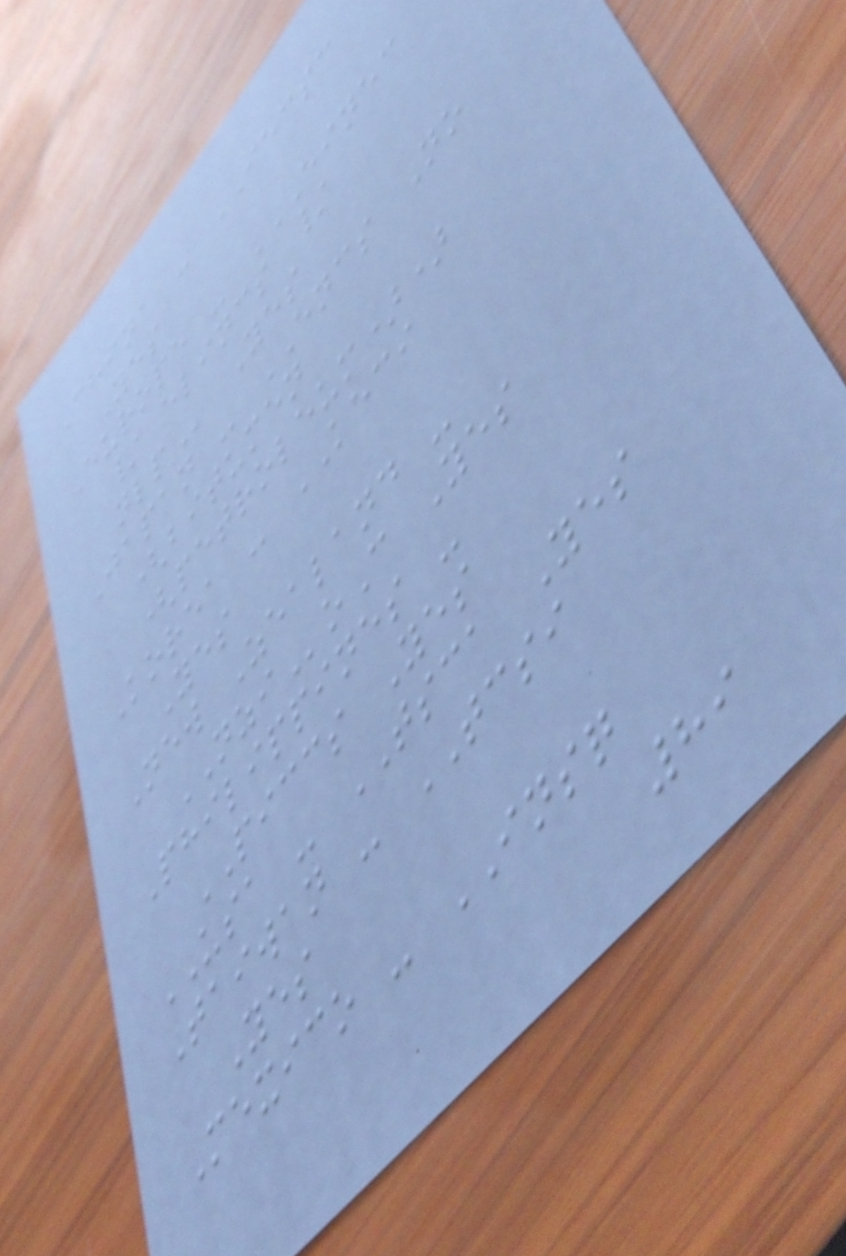China - IECSC
Yes
Europe - EINEC
/ ELINCS /
NLP Yes
Japan - ENCS No
(bitumen
(petroleum))
Korea - KECI
Yes
New Zealand -
NZIoC Yes
Philippines -
PICCS Yes
USA - TSCA Yes
Taiwan - TCSI
Yes
Mexico - INSQ
89
